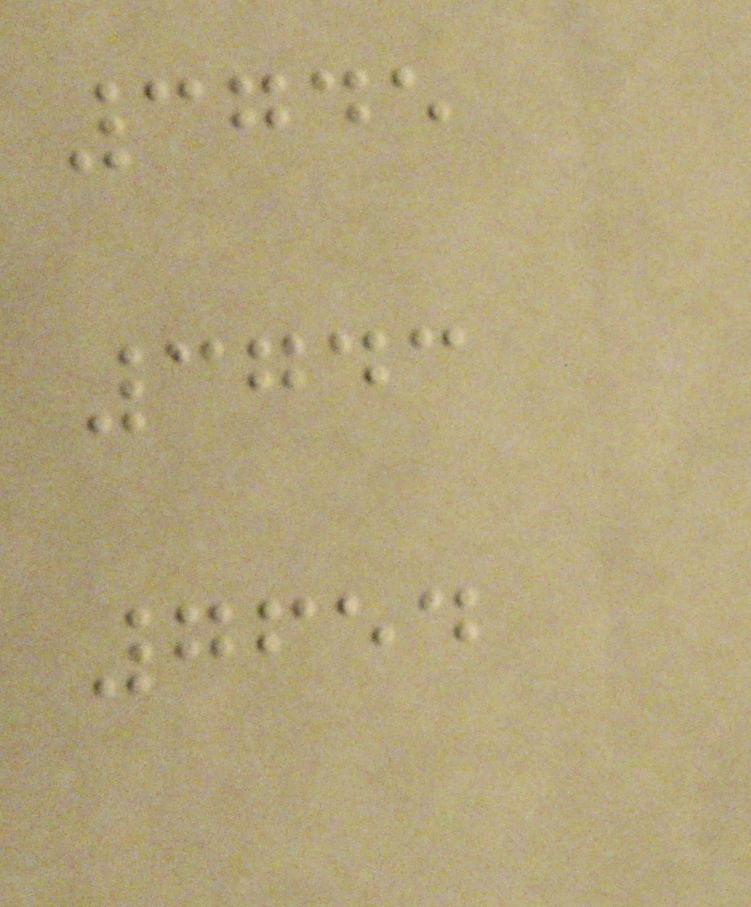3745
3743
7654
